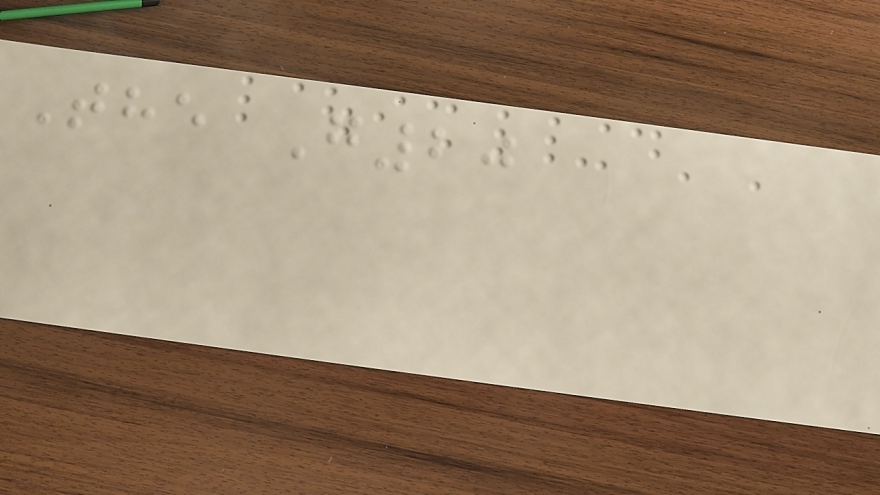The G20
